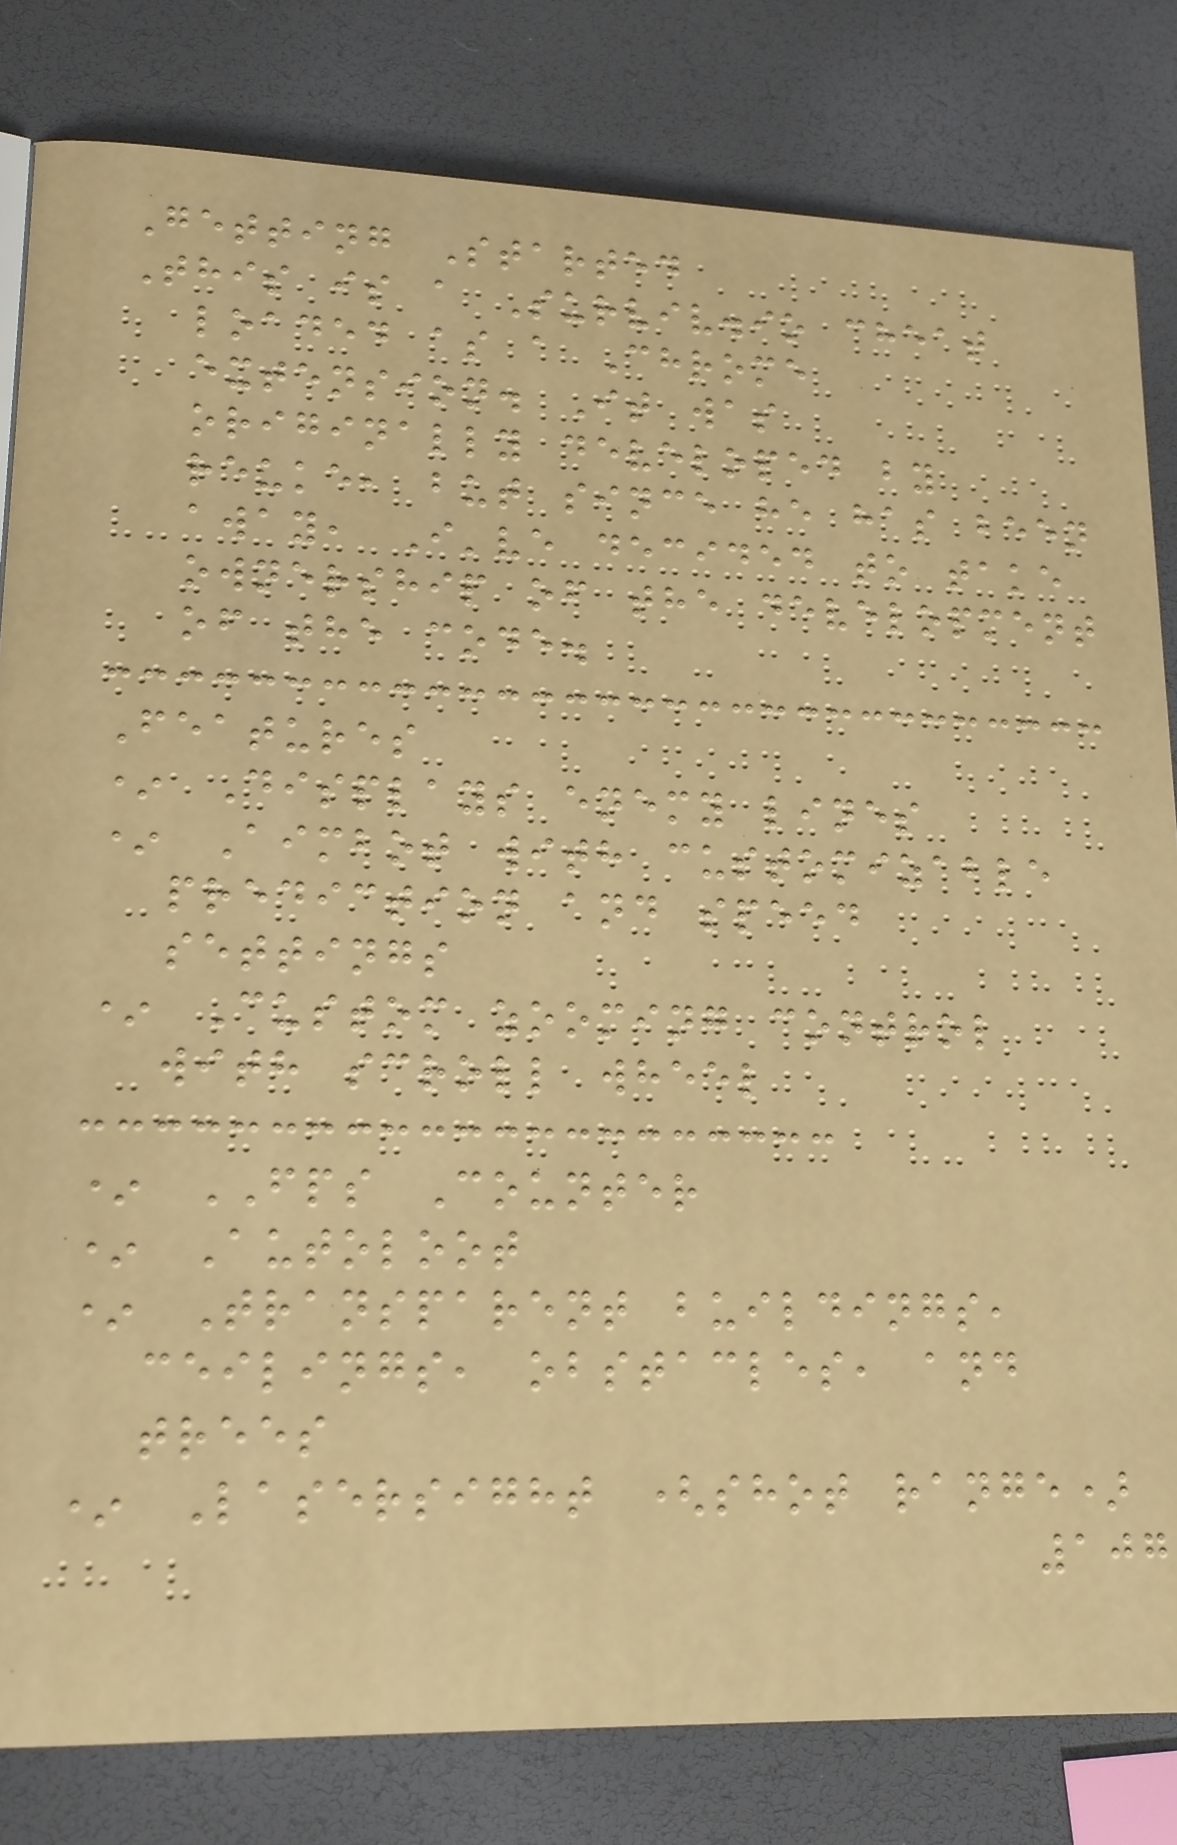Getting Started
This is a Surviv.io cheat
loaded as a Chrome
extension. It was
originally developed by
reuke, but since he has been
away, I've decided to take
ownership of the development
of the code.
Features
* Displays enemy lines
* Aimbot with customizable
prediction and speed
settings
* Custom zooming control
with scroll wheel
* FPS Counter
* Autoloot
* Transparent buildings,
ceilings, obstacles, and
trees
* Lasersight (shot range)
107
